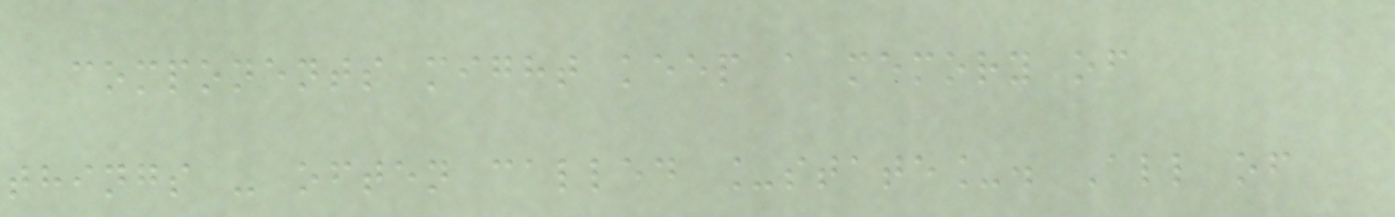components might keep a memory of
things - often called _state_. All of
